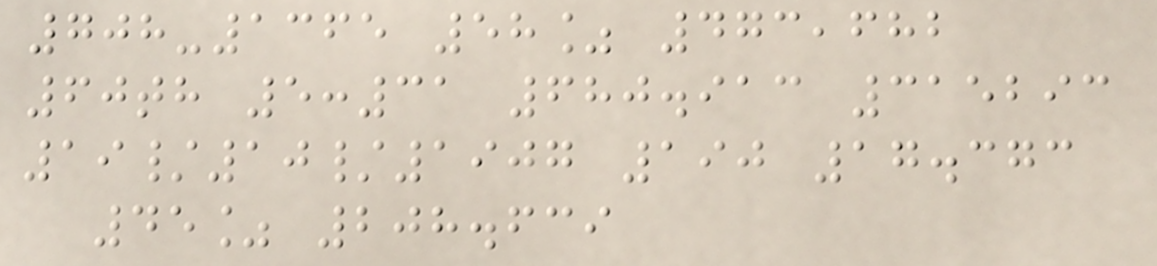708-1365 58% 473,682
60th 5:31 680.913 315293
19/10/1907 190 17.373
45% 208.639
